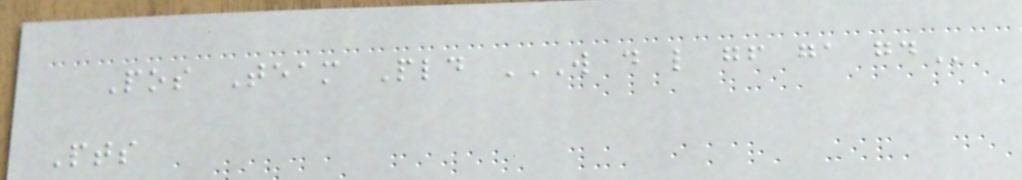Pos Team Pld W D L GF GA GD
Pts
